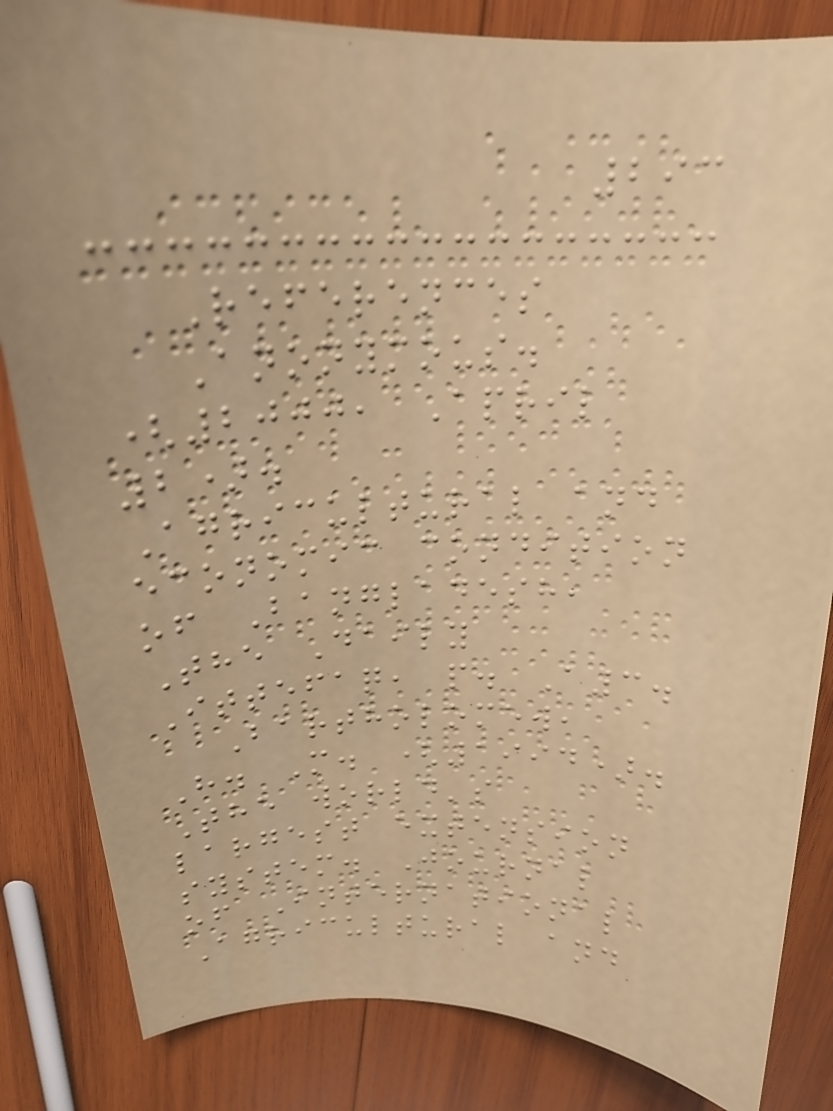293
References
Anonymous.
(2000, April
2).
Agricultural and
economic condition
of Bangladesh,
The Daily
Ittefaq, p. A3.
Bartholomew,
H. M. (1994).
The world's
largest extension
system. Journal
of International
Agricultural and
